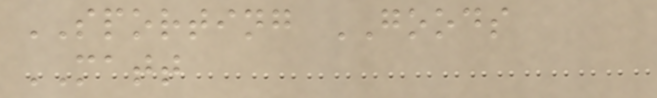SPORTING GOODS
MATT
